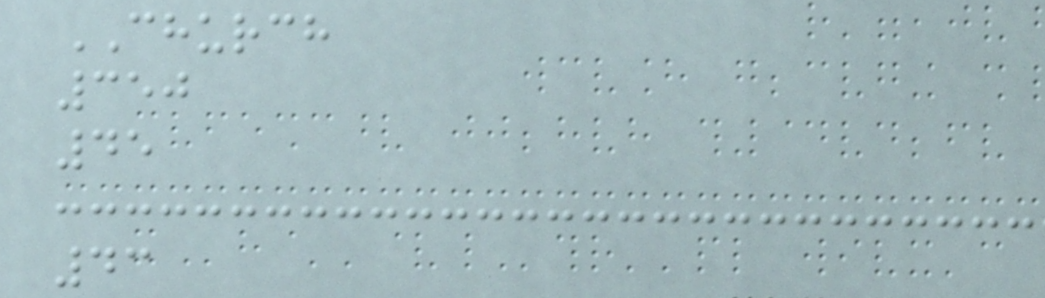CHURCH
350
45
43
